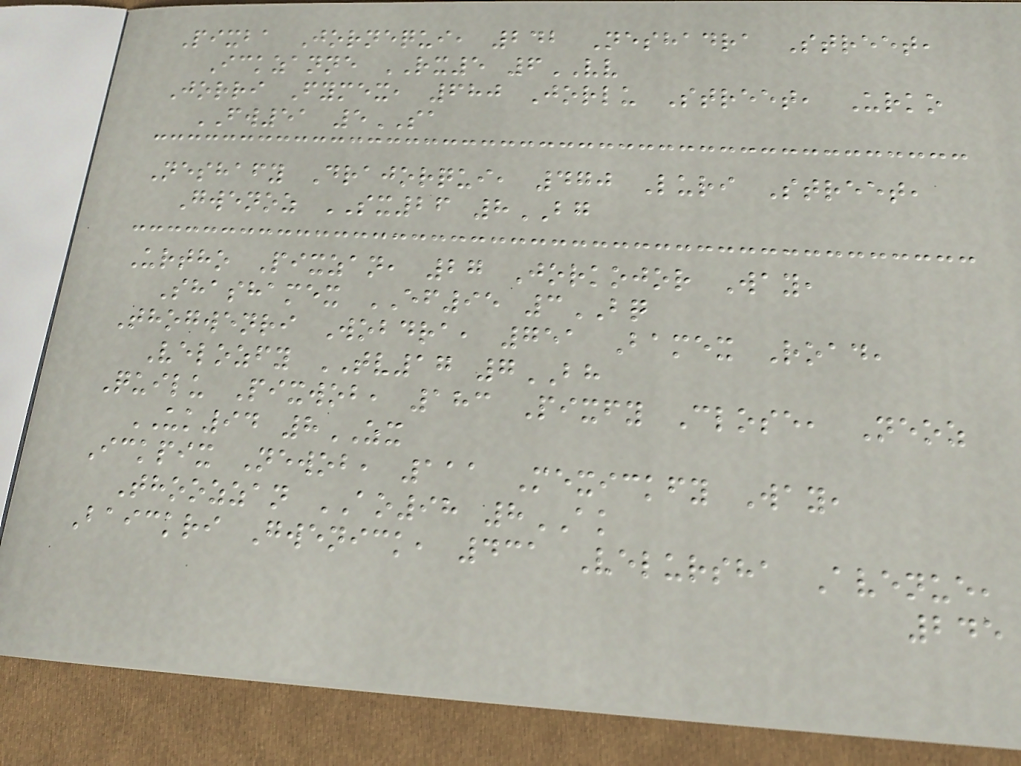Pixba Jornequi, 242 Neshadra Street,
Ickzanne RX5 6VV
Jorri Fymex, 680 Jorlu Street, Urko
FW51 5SA
Neshafy Drajorqui, 470 Luri Street,
Gwenoz SX26 8BG
Urtho Pixzan, 27 Jorkojor Way,
Shashamex EF95 3BQ
Thogwenri Wobdra, 751 Bamex Road,
Velozfy TV17 7BH
Quilu Pixwob, 183 Pixfy Close, Neoz
UK94 8ZX
Ickpix Newob, 111 Mexickfy Way,
Thoozzan AO98 8AK
Baickri Gwenick, 431 Velursha Avenue,
245
